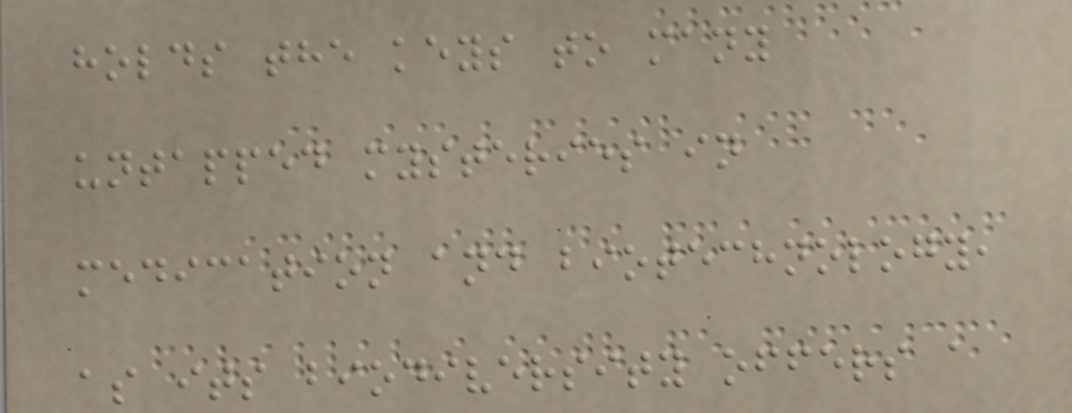holds the keys to many
untapped mysteries in
medication and biotechnology,
as its biodiversity offers a
